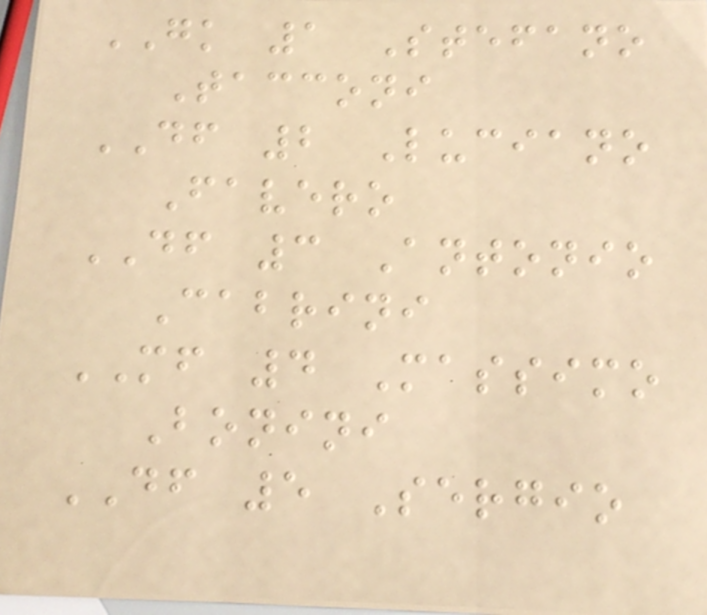GK 1 Stefano
Tacconi
DF 2 Luciano
Favero
DF 3 Antonio
Cabrini
MF 4 Massimo
Bonini
DF 5 Sergio
